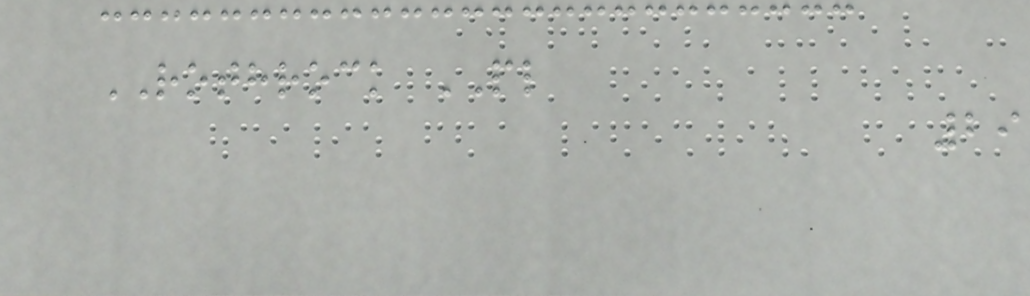ROTHROCK PL
29
